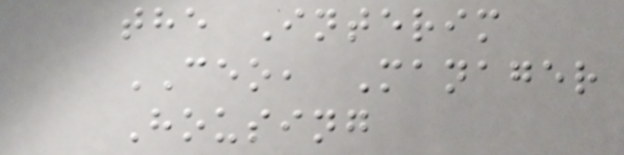the Interim
CEO, Manager
Housing
